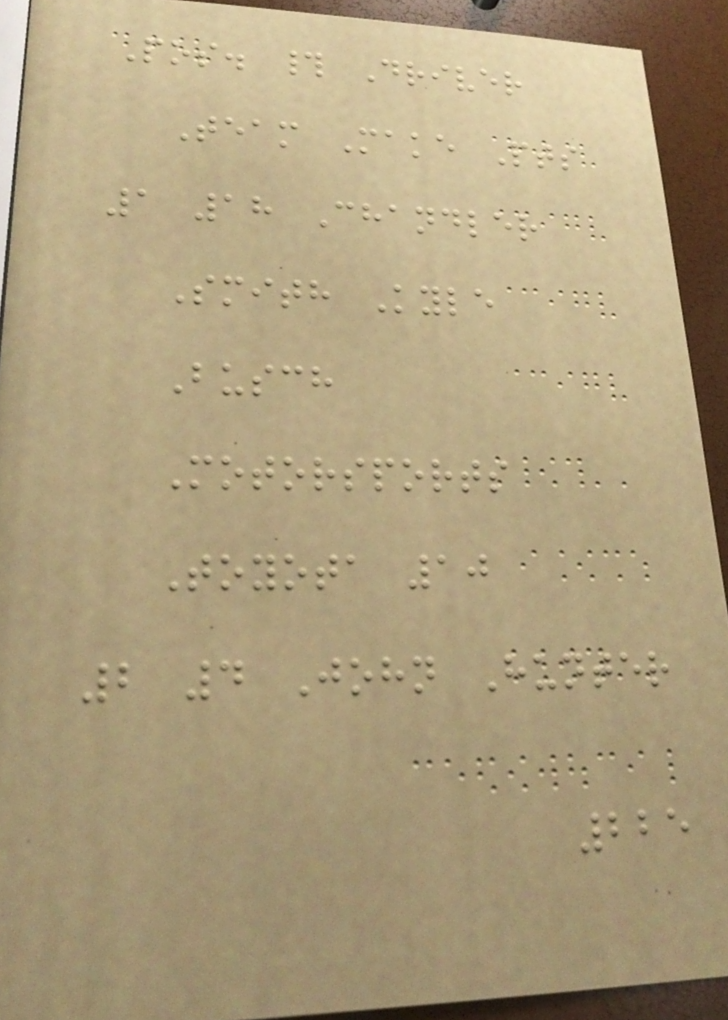Pos. # Driver
Team Make Pts
1 18 Chandler
Smith Kyle
Busch
Motorsports
Toyota 10
2 4 John Hunter
225
